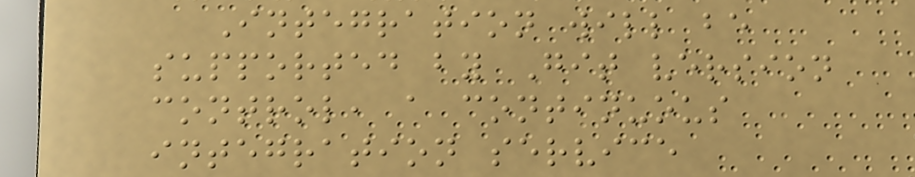Integration will be
supported by Git version
control, a continuous
integration service
